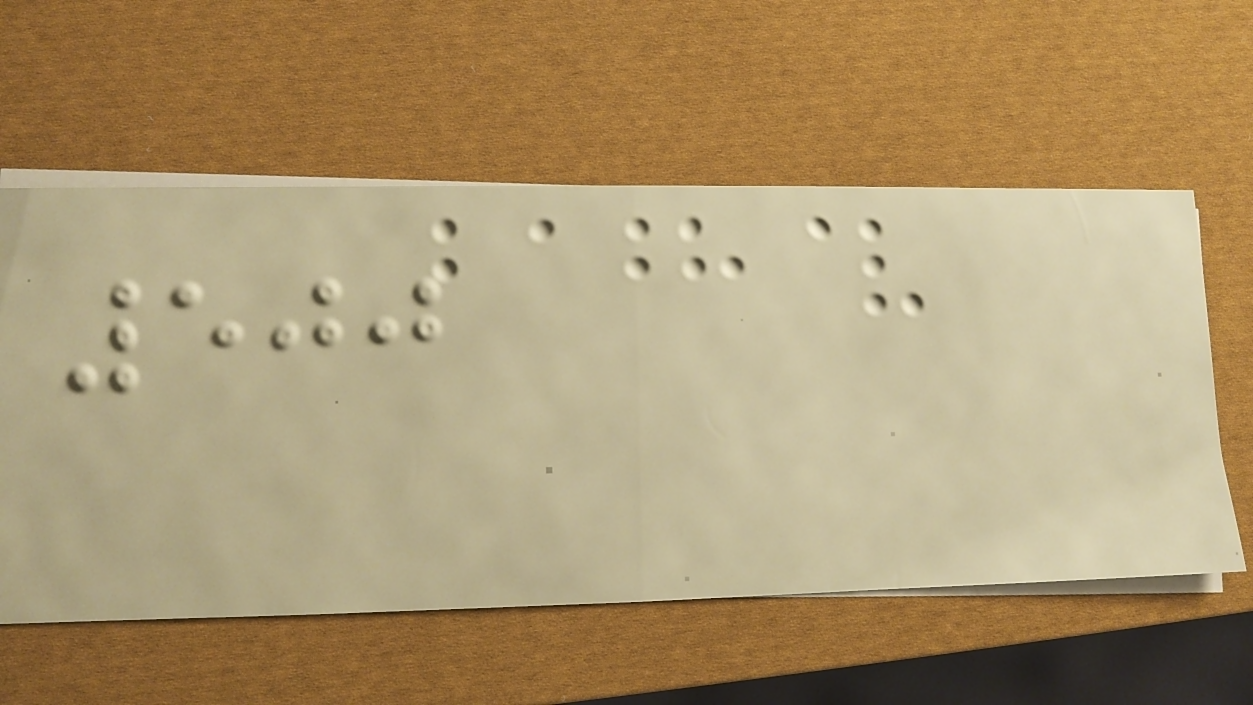500
